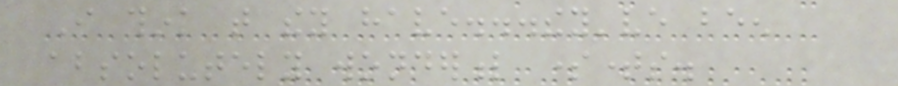I think that they have...they've been
absolutely wonderful sometimes.
